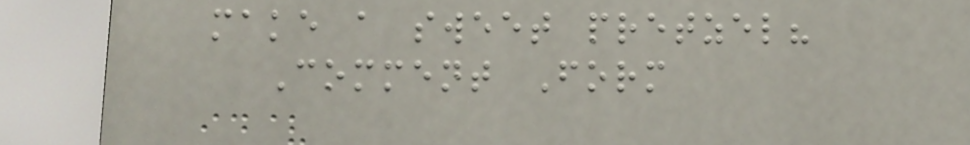make a sweet pretzel?
Comment Form
